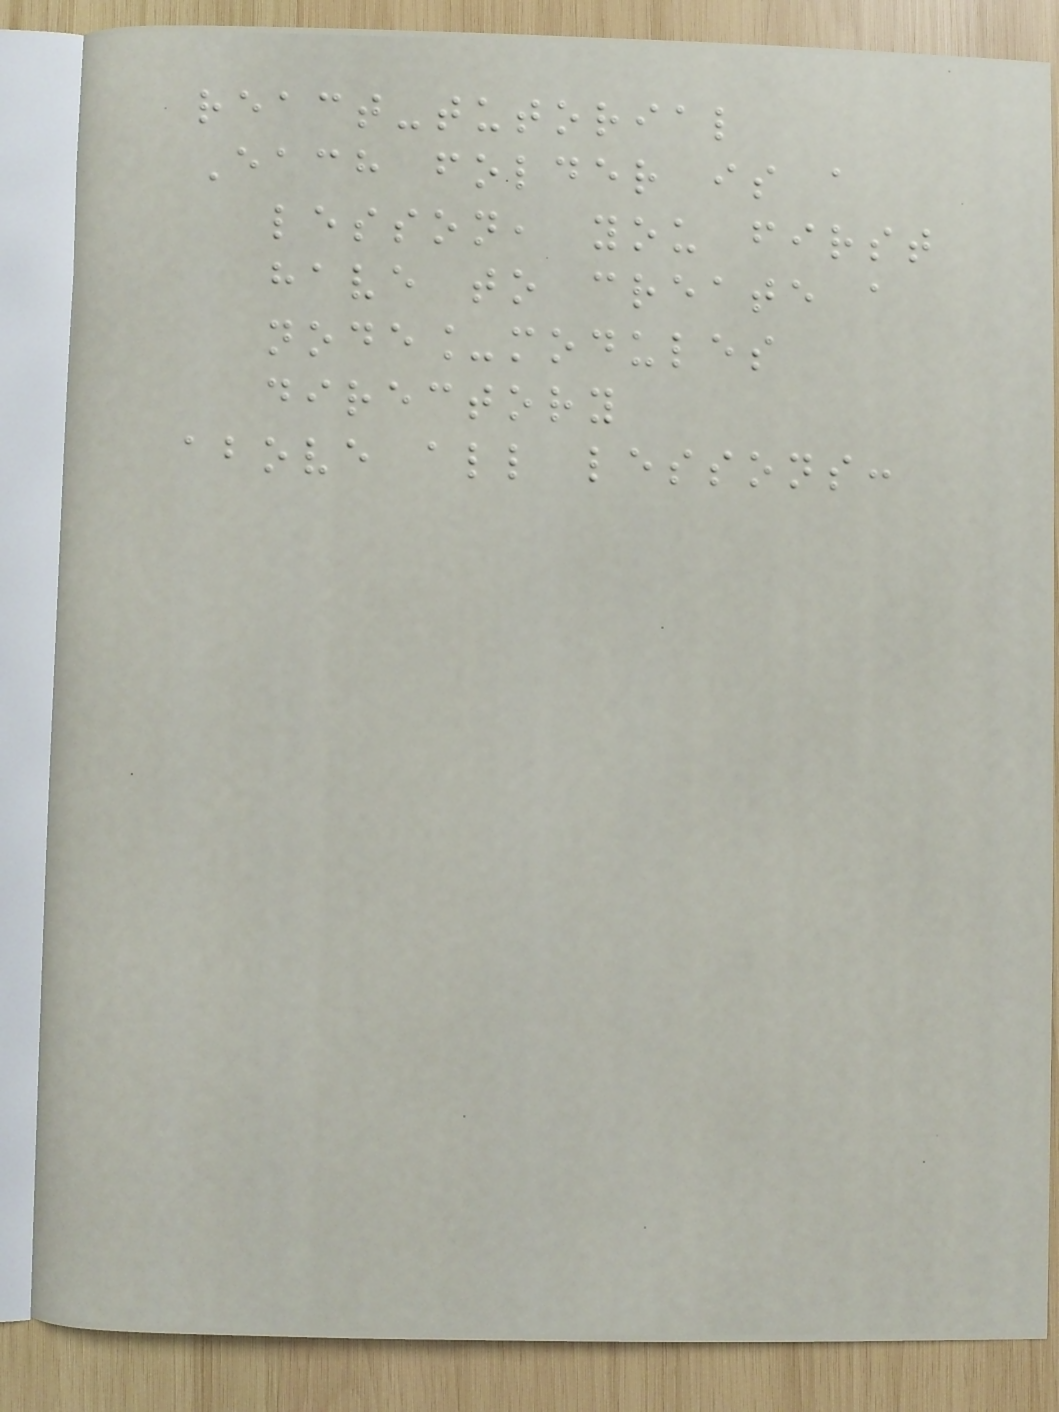react-tutorial
Each folder is a
lesson, you first
have to create a
node_modules
directory
above all lessons:
